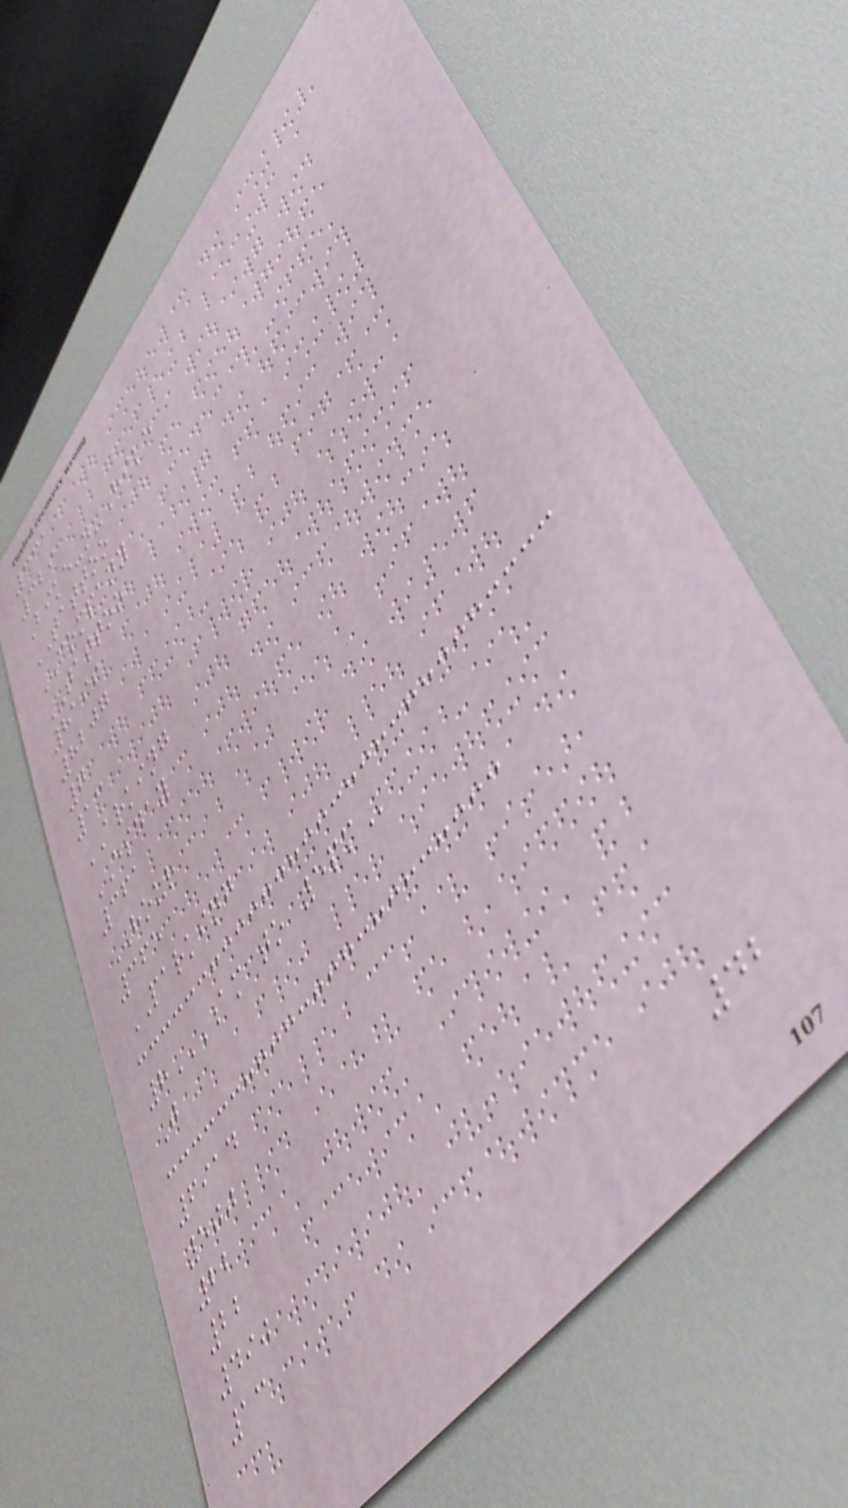331
329
Bike-n-Hike
TATTOO
COMPANY
TATTOO
8199
8207
7
13
ARKING
ESDAY
361
HOUR
365
PARKING
8AM TO 5PM
J
6914
500
22
22
490
13
42
